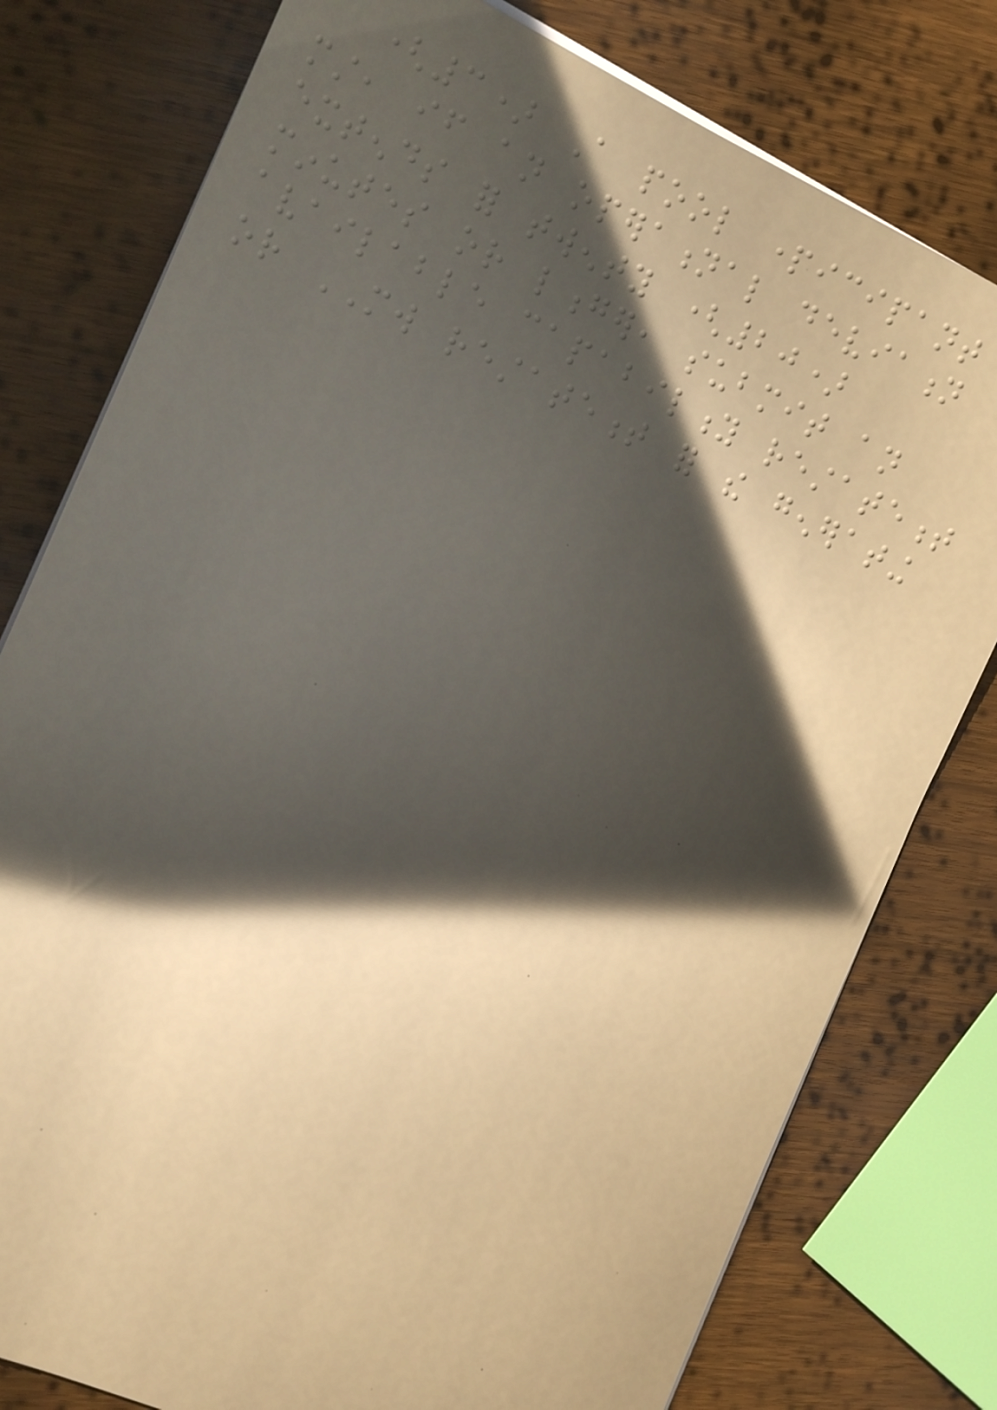(3) A pool participant
must, if an operational deviation
extends for twenty (20)
minutes or longer, submit an
available capability restatement
or MW restatement for the generating
